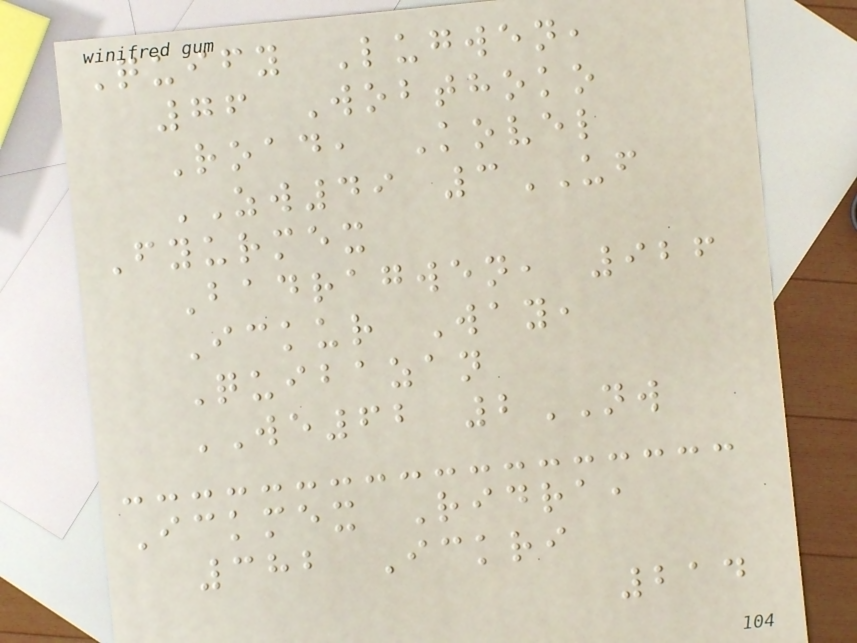Quify Lugwen,
76 Wobthoko
Road, Kovel
ZW49 3UF
Fyurmex
Badragwen, 926
Ickur Way,
Quibazan
WE62 2NW
Ickmex Ridra,
382 Ickri
214
